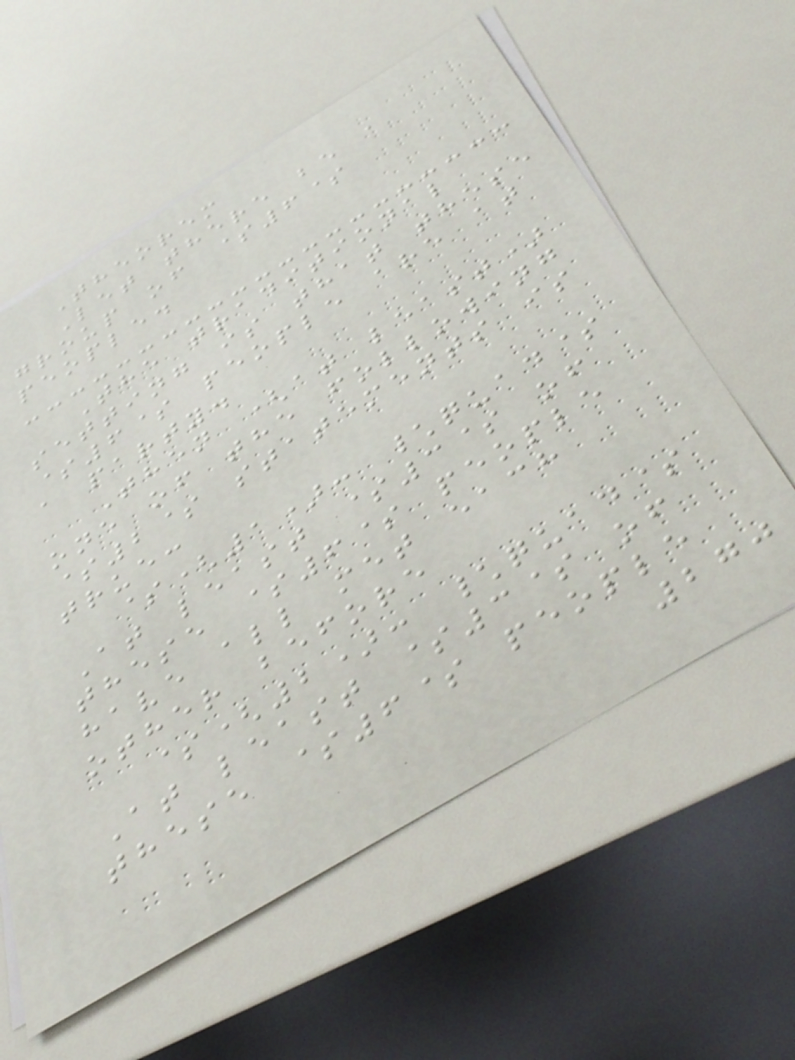Theorem
Let there be a
group of $6$
people.
The traditional
setting is that these
$6$ people are at
a party.
Then (at least)
one of the following
$2$ statements is
true:
$(1): \quad$
At least $3$ of
these $6$ people
have all met each
other before
$(2): \quad$
At least $3$ of
these $6$ people
270
